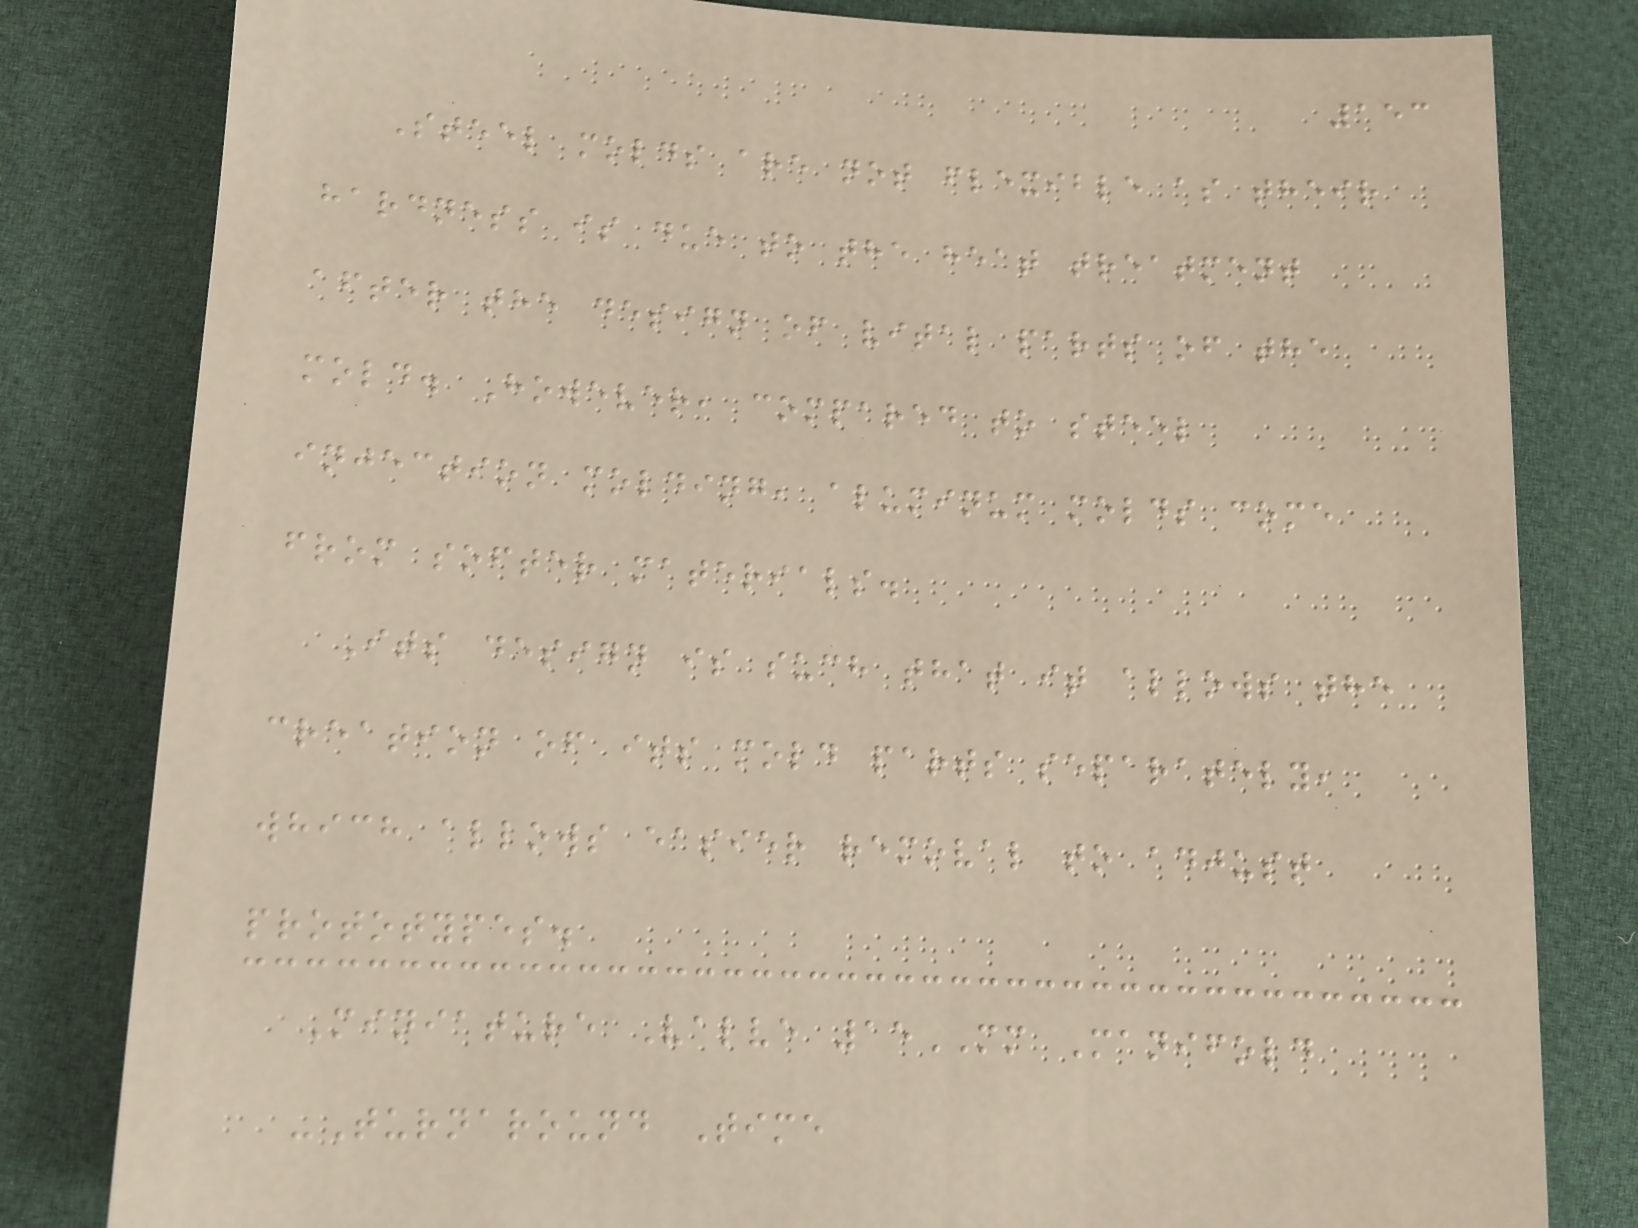153
Steel molds are not flexible as their
hardness is due to the heat treatment
after the design of vital parts of the
mold. However, compared to steel
injection molding, aluminum molds come
from softer materials.
Its design is such that it allows the
creation of its mold parts separately,
which allows easier removal to adjust
prototypes.
Miniature Valve 15MM Manifold
-Turnaround Time
